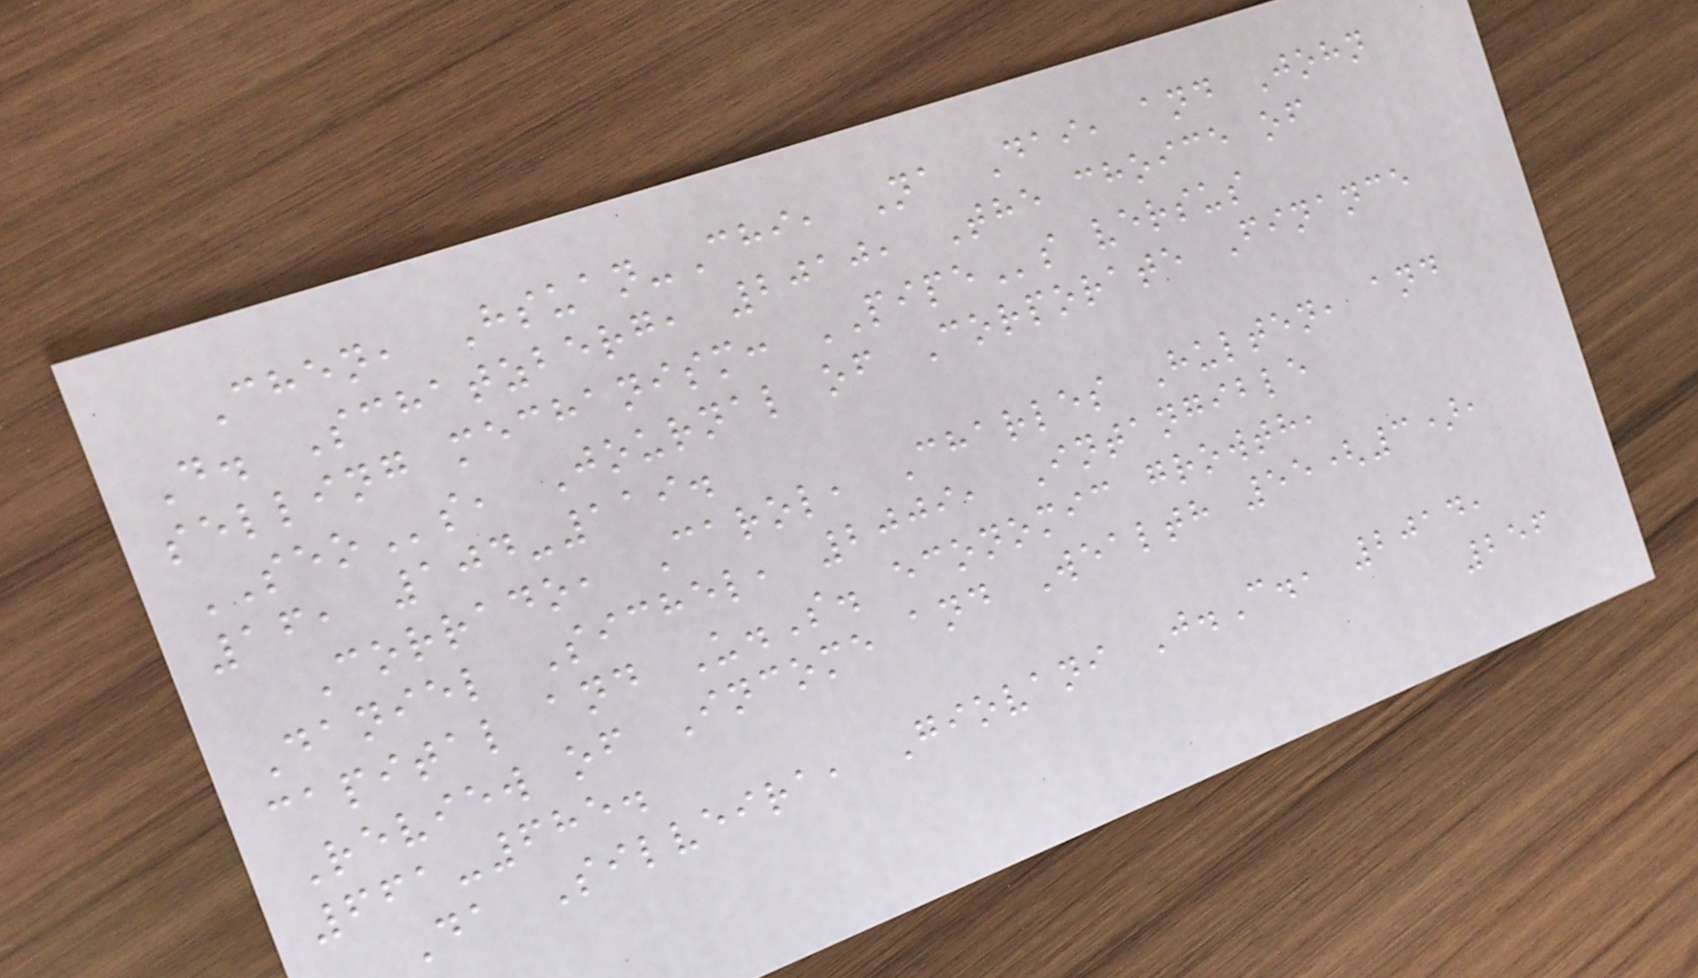Chen, Hsuan-Chi, Na Dai, and John
D. Schatzberg, 2010, The choice of
selling mechanism: PIPEs versus
SEOs, Journal of Corporate Finance
16, 104-119.
Corrado, Carol, Charles Hulten, and
Daniel Sichel, 2009, Intangible
capital and U.S. economic growth,
Review of Income and Wealth 55(3),
661-685.
Da Silveira, Giovani J.C., 2014,
256
